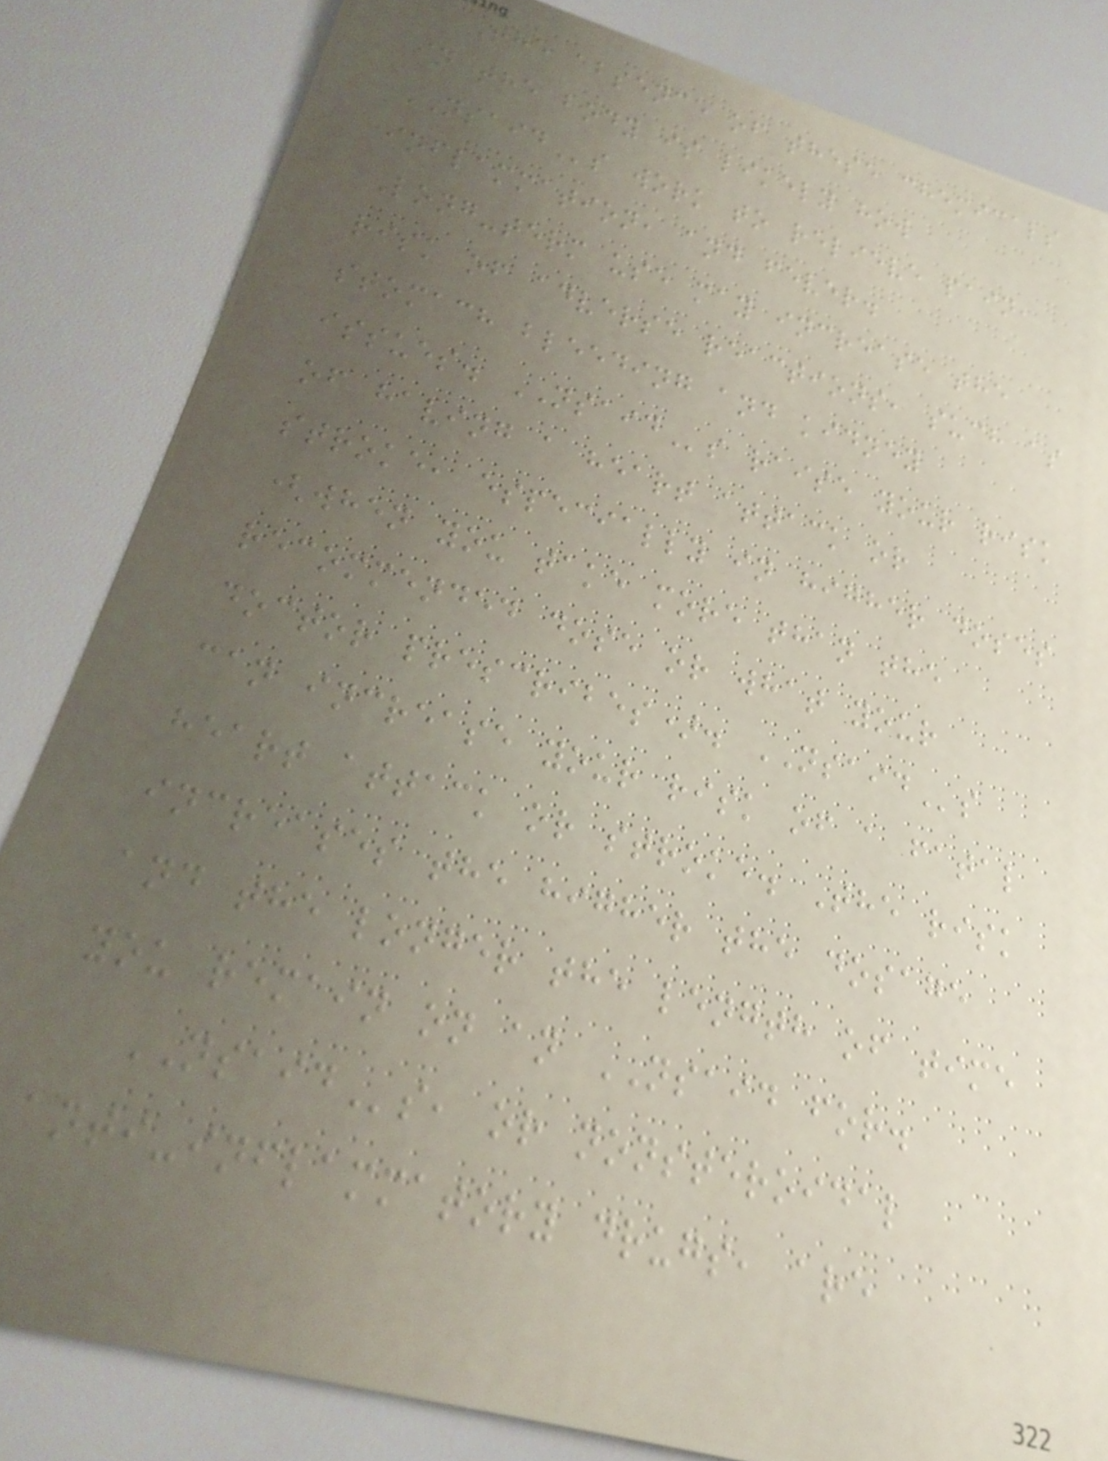The absence of these chemicals
in the body is likely how
NSAIDs work to relieve pain,
inflammation, and fever.
Long-term use may increase the
risk of adverse reactions, such as
stomach bleeding and kidney
issues. NSAIDs raise your risk
of having a heart attack or
stroke, especially in higher doses
(when you take more than the
recommended dose or what your
doctor prescribes). NSAIDs
can increase your risk of a fatal
heart attack or stroke. The risk
increases the higher the dosage
and the longer the length of time
you remain on an NSAID for.
NSAIDs, or nonsteroidal
anti-inflammatory drugs, are
